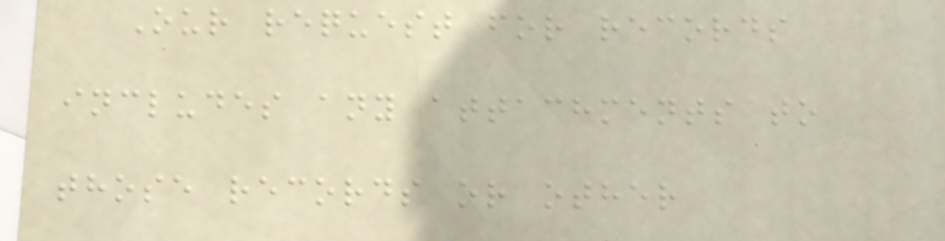Our request for records
includes any attachments to
those records or other
